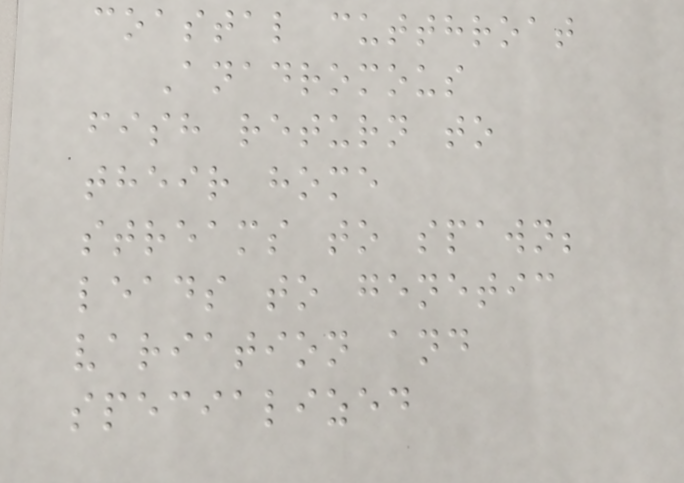coastal cutthroat
Anadromous
fish return to
their home
streams to spawn;
leads to genetic
variation and
specialized
